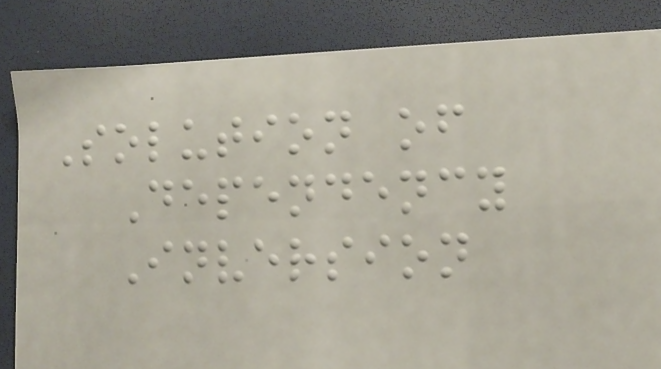Solution of
Dependency
Inversion
